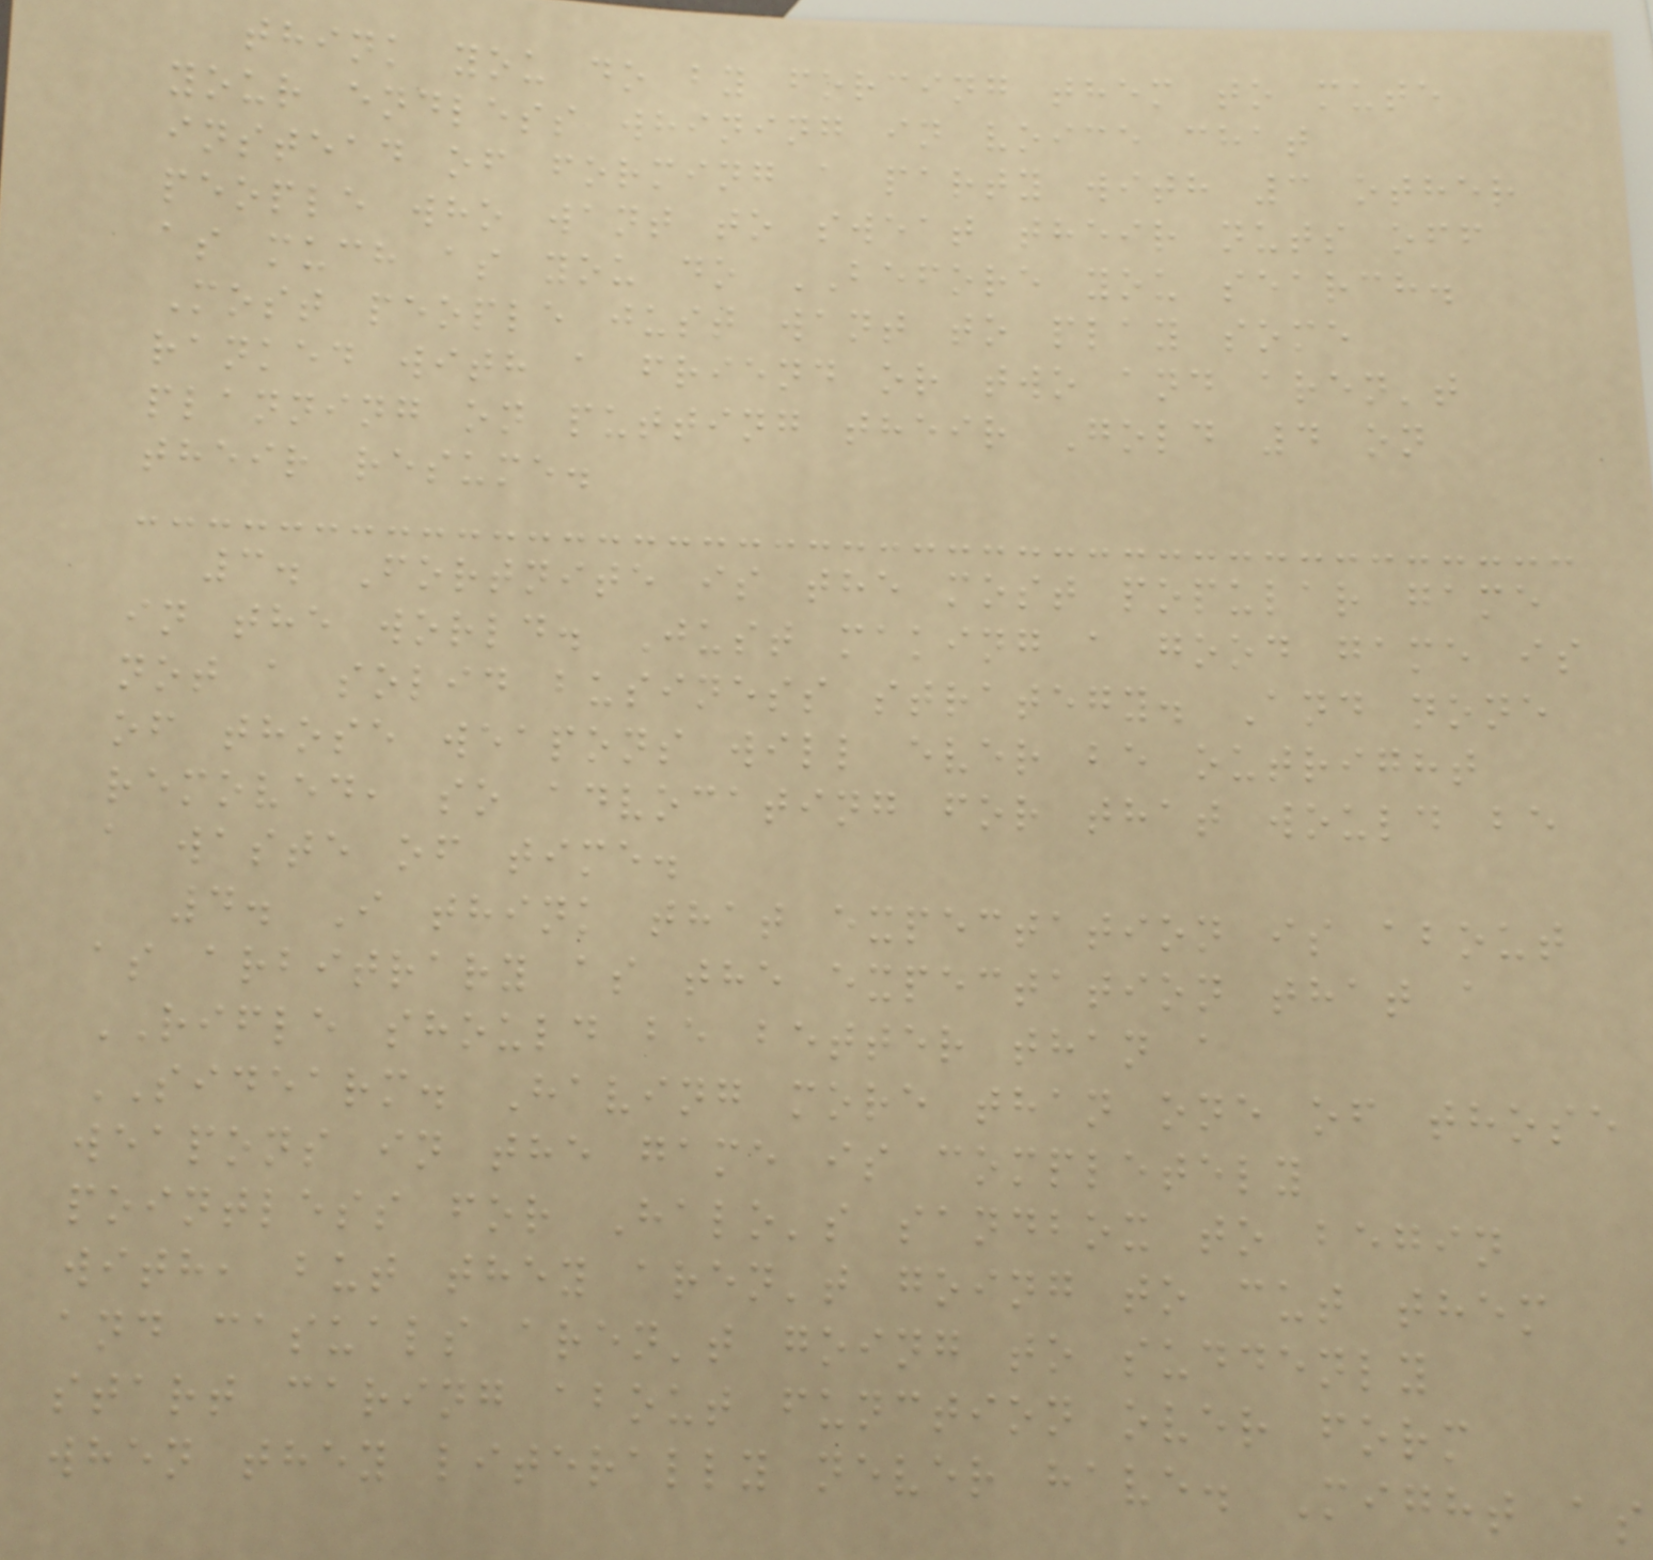think you do by forcing them to mute
your endless whining in voice chat
instead of forming a party with 3 other
people who want to sweat their nuts off
as much as you do BEFORE you search.
Most people just want to play some
ranked with a friend or two and aren't
planning on putting their Gold 4 on
their resume.
3. Fortnite is the most popular game
in the world. Just making a good game is
not a solid business strategy. And none
of those weapons will ever be outright
removed, so advocating for that would be
a waste of time.
4. I think that expectation is about
as arbitrary as the expectation that a
RIFLE should be better than a
SIDEARM. Having more than one of those
weapons in the game is completely
pointless for Halo's sandbox to begin
with, but they aren't going to cut them
and casuals aren't going to suddenly
start caring about function over form
when they literally never have. Might as
